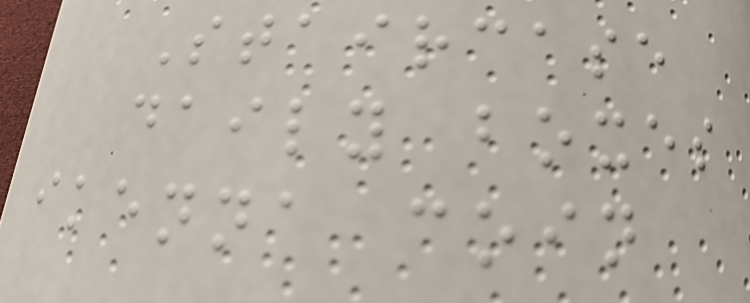Staircase
daily boxes
ikenna coin
